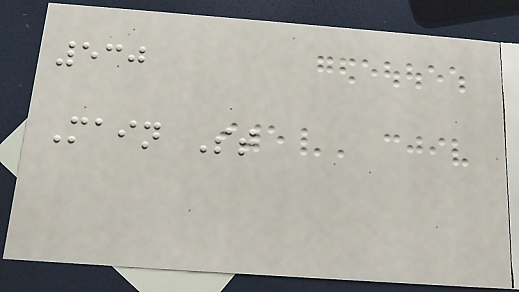530
Main St
